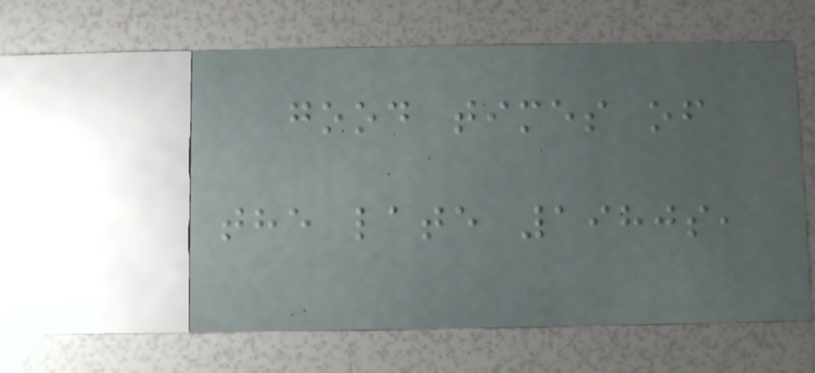good times of
the late 1980s,
